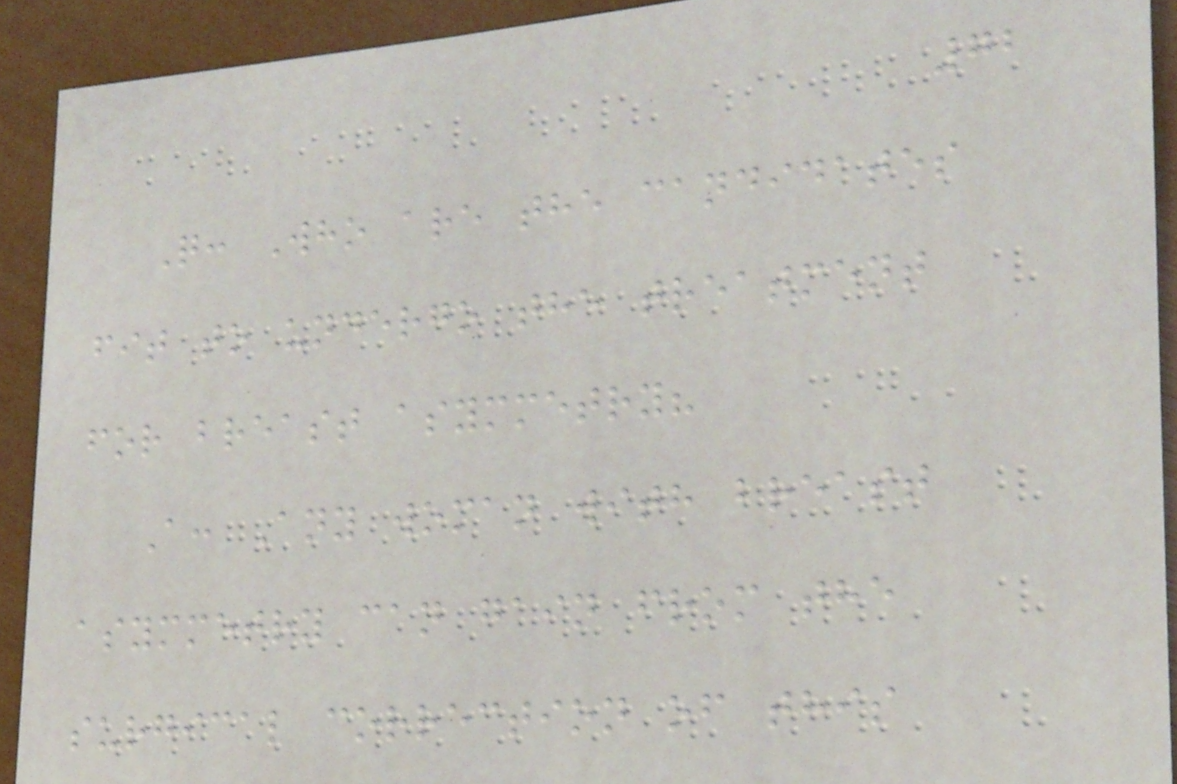72
Q: Who are the candidates
fit to undergo the treatment
for breast asymmetry?
A: Any woman with breast
asymmetry can gain from the
surgical correction of this
